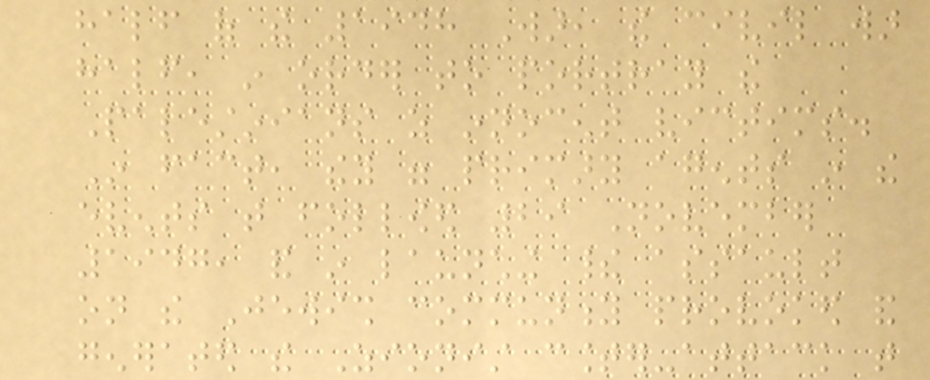half of the 1948 War, the civil war
half, in order to portray the
Palestinians as innocent victims.
In fact, they were primary agents in the
events that followed 29 November
1947, and in launching their assault
on the Jewish community provoked and
generated the Zionist counter-attack that
